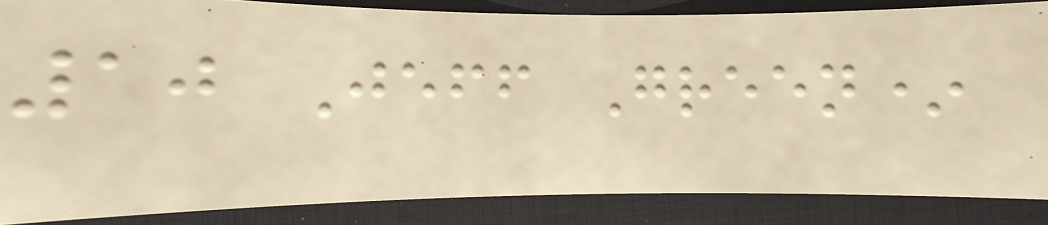10 Jeff Green*
